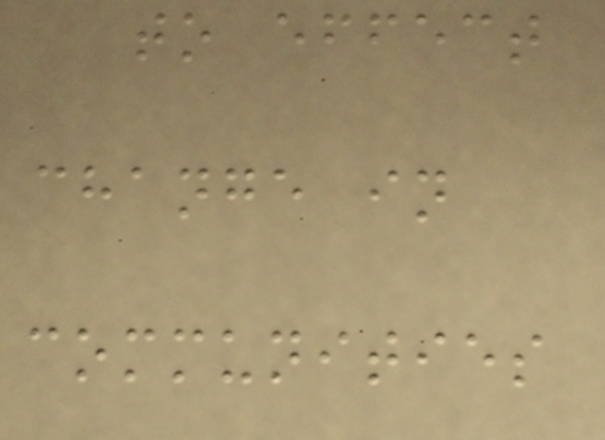to effect
change in
communities
